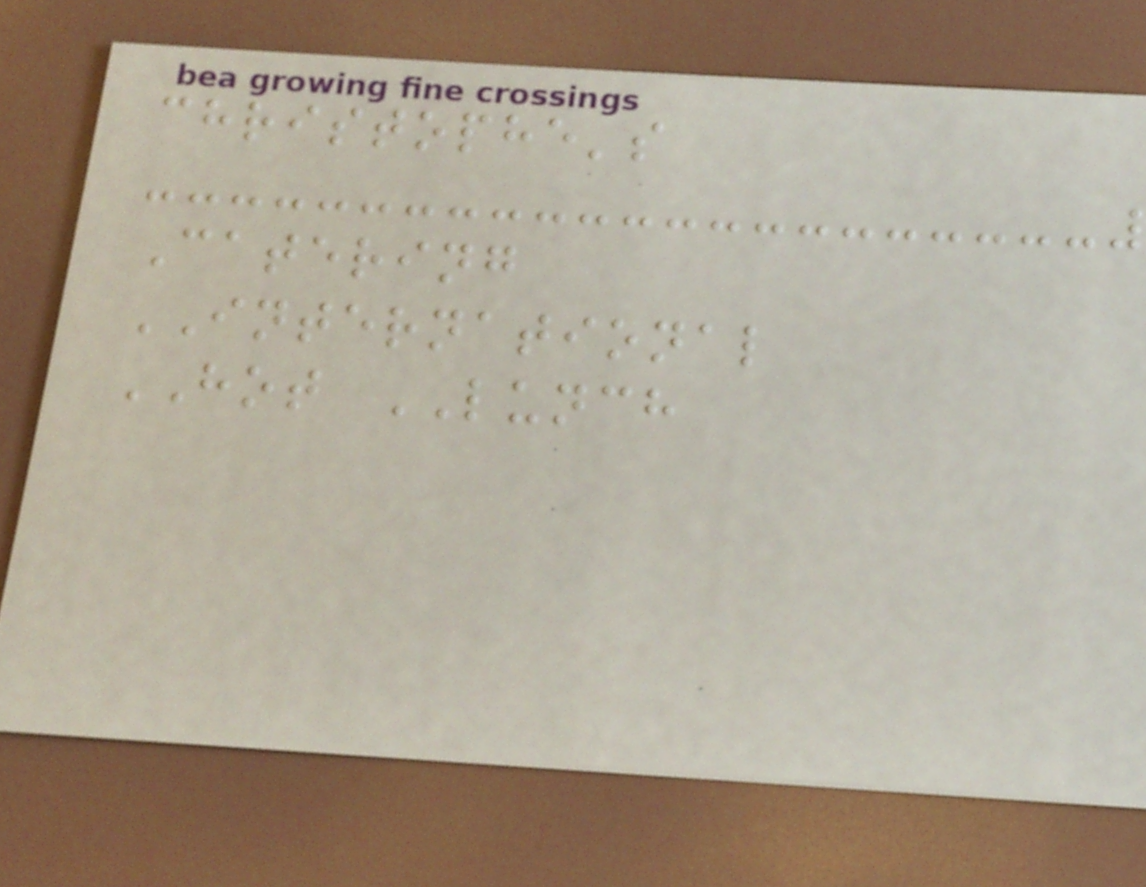christophe's
Catering
INTERNATIONAL
HOT LUNCH
